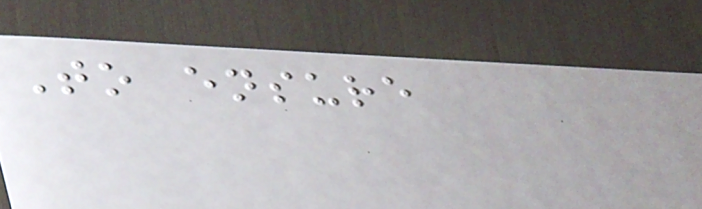To ensure
